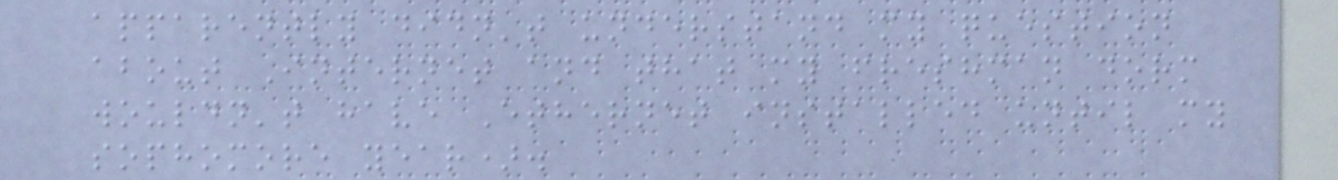apparently didn't understand my question
about Internet and that my freshman dorm
wouldn't have Ethernet installed until my
sophomore year).
